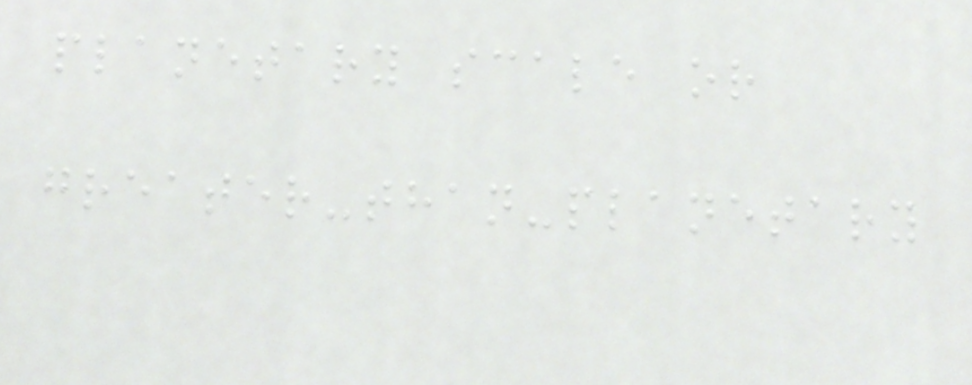planetary scale or
greater-than-planetary
